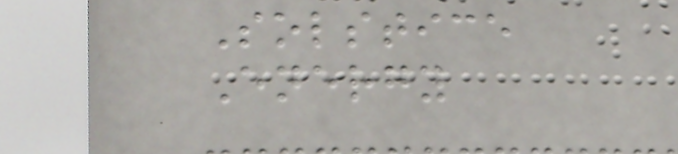Solstice
Energy
